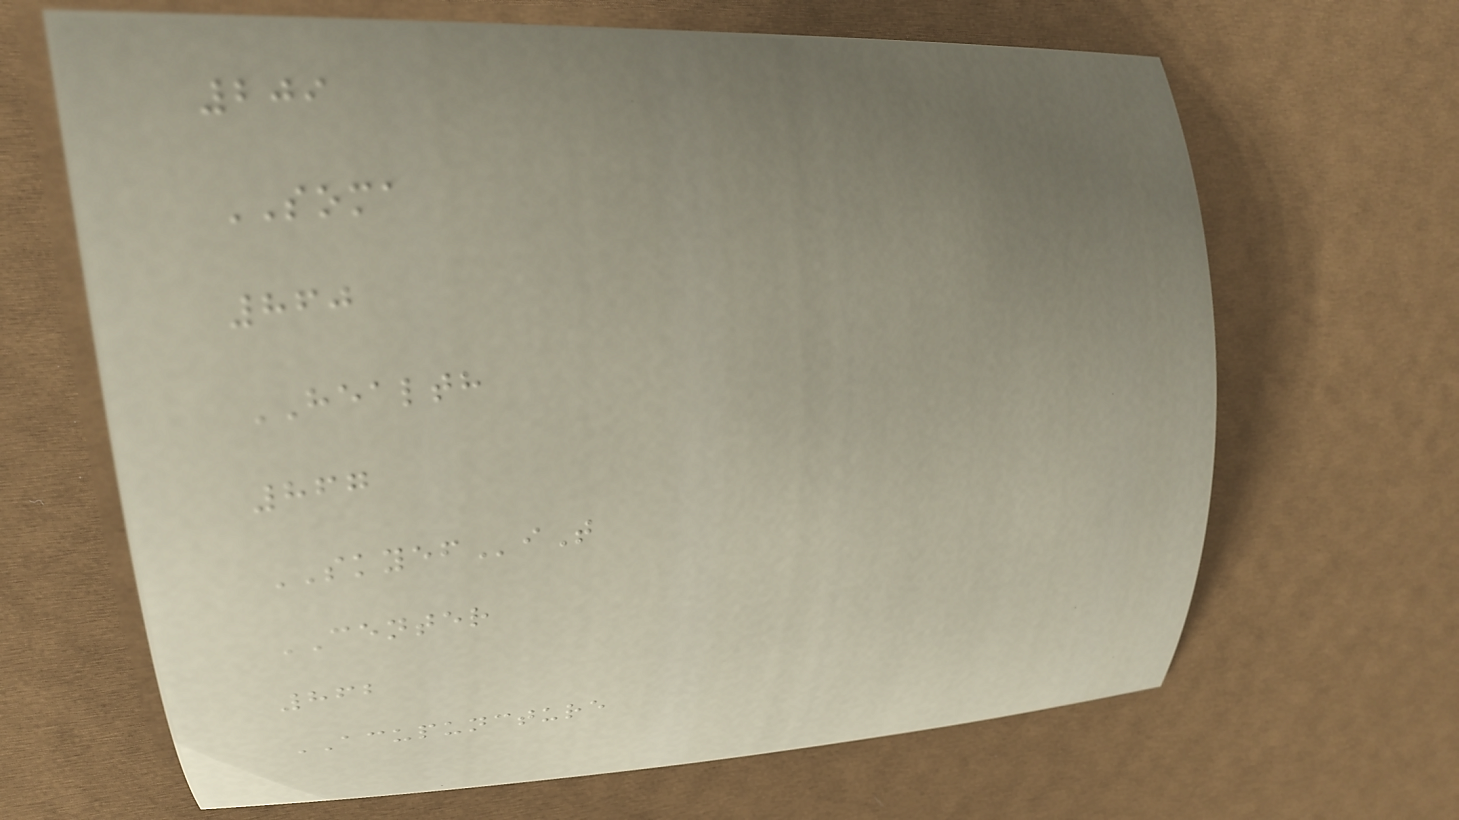209
SOMA
860
HEALTH
867
SKYEFiT
CENTER
862
ACUPUNCTURE
